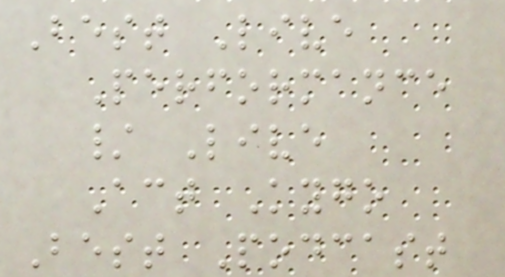Best Live
Performance
/ Live
Act Kygo
Best Podcast
